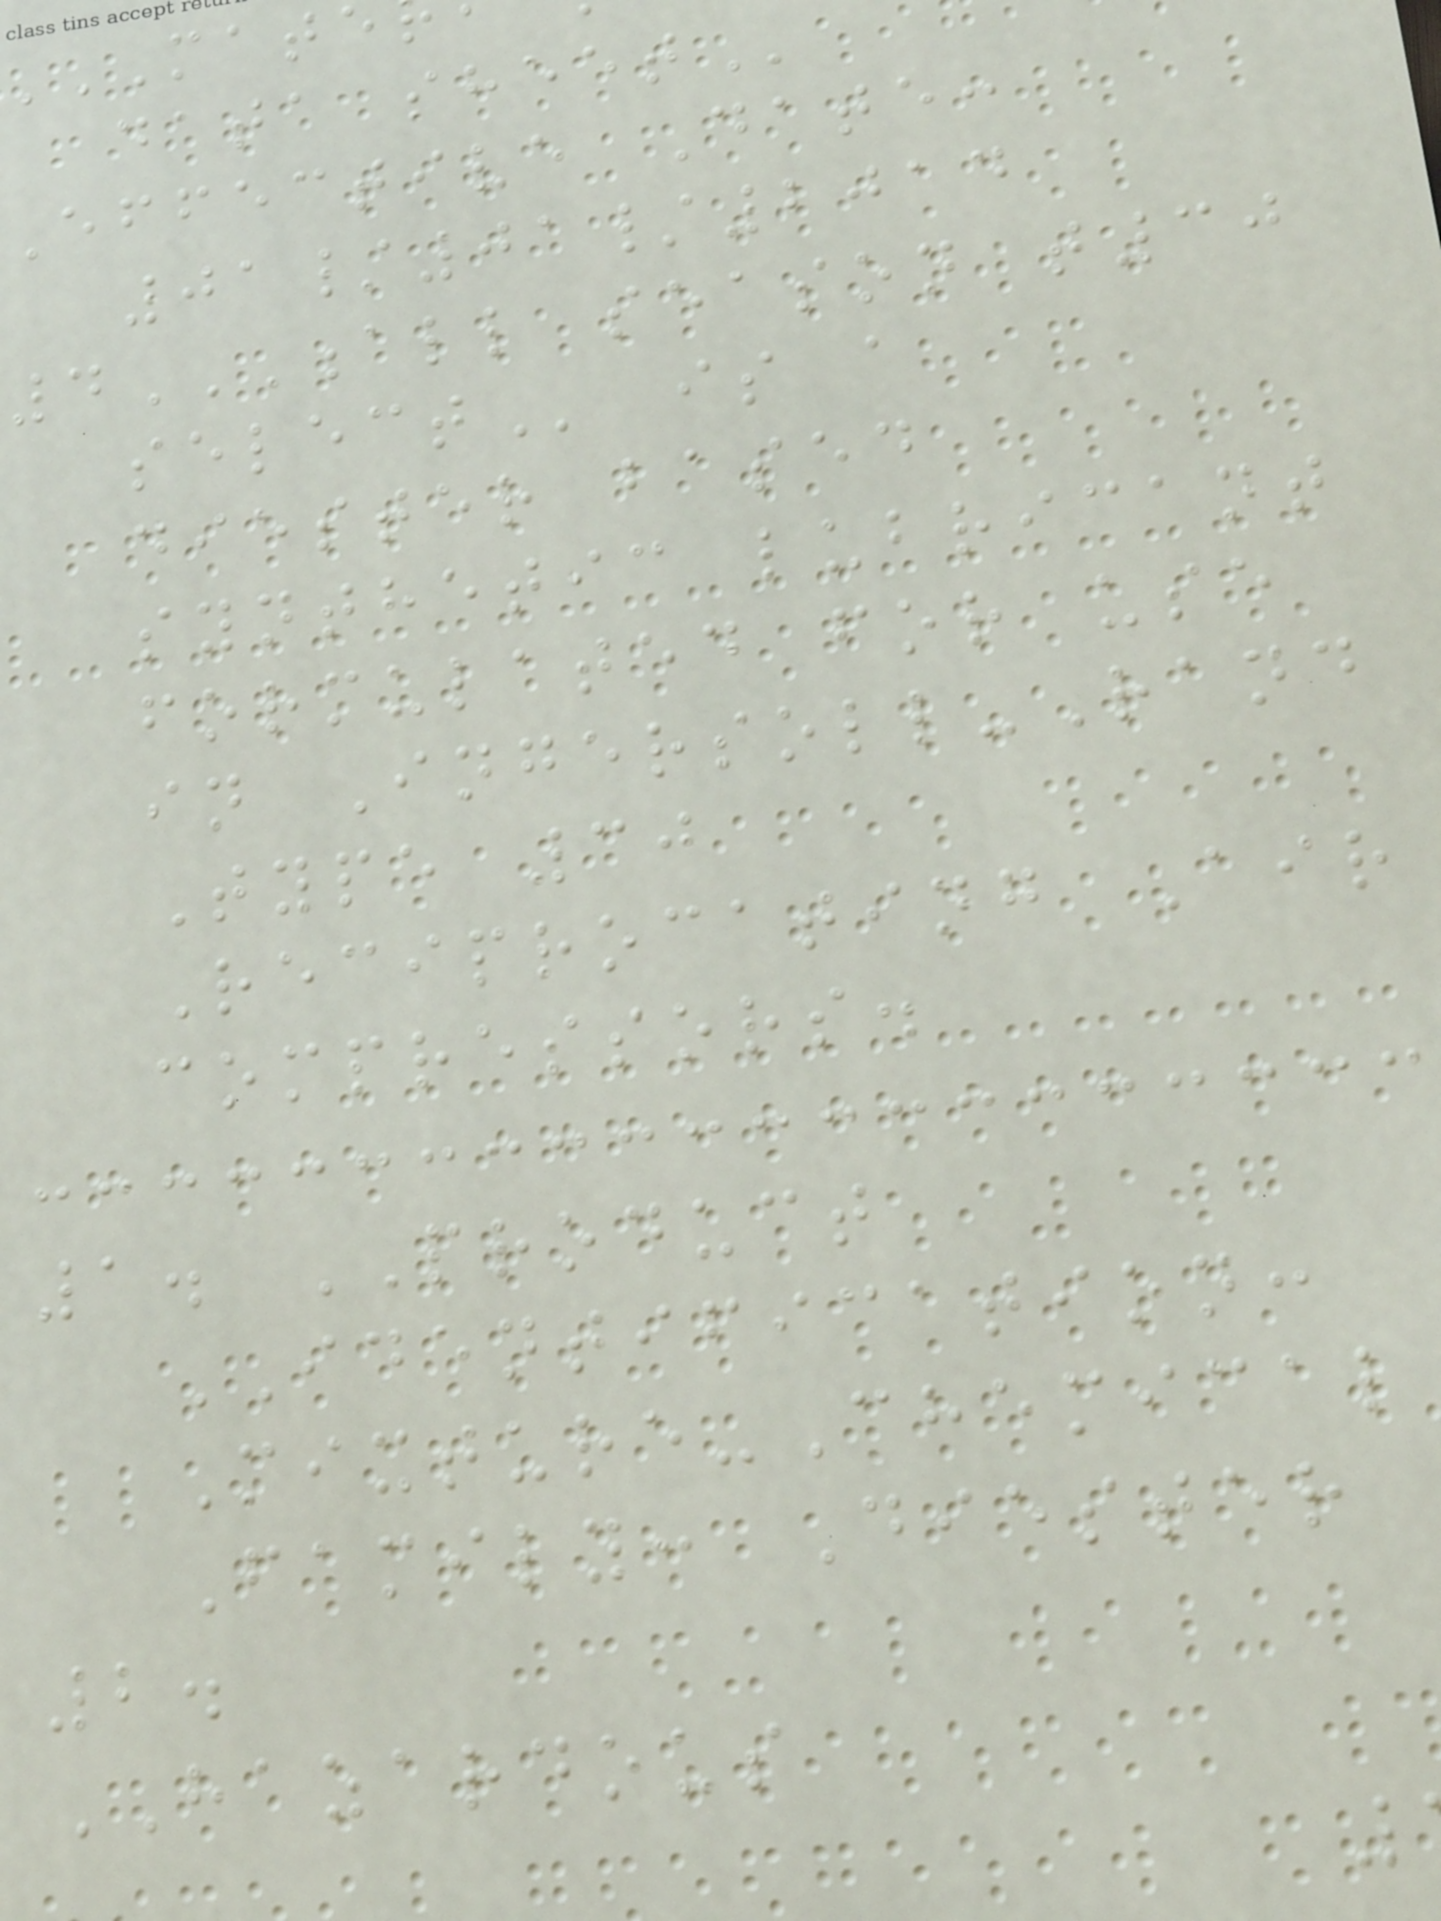data
Effective Date:
01/01/2014
4ALL SEASON T30
is a
diester based
synthetic lubricant
formulated for use
in Ingersoll-Rand
Type 30
Reciprocating Air
compressors.
1. PRODUCT
IDENTIFICATION:
Mixture-Chemical
Family: Diester
2.
HAZARDOUS
